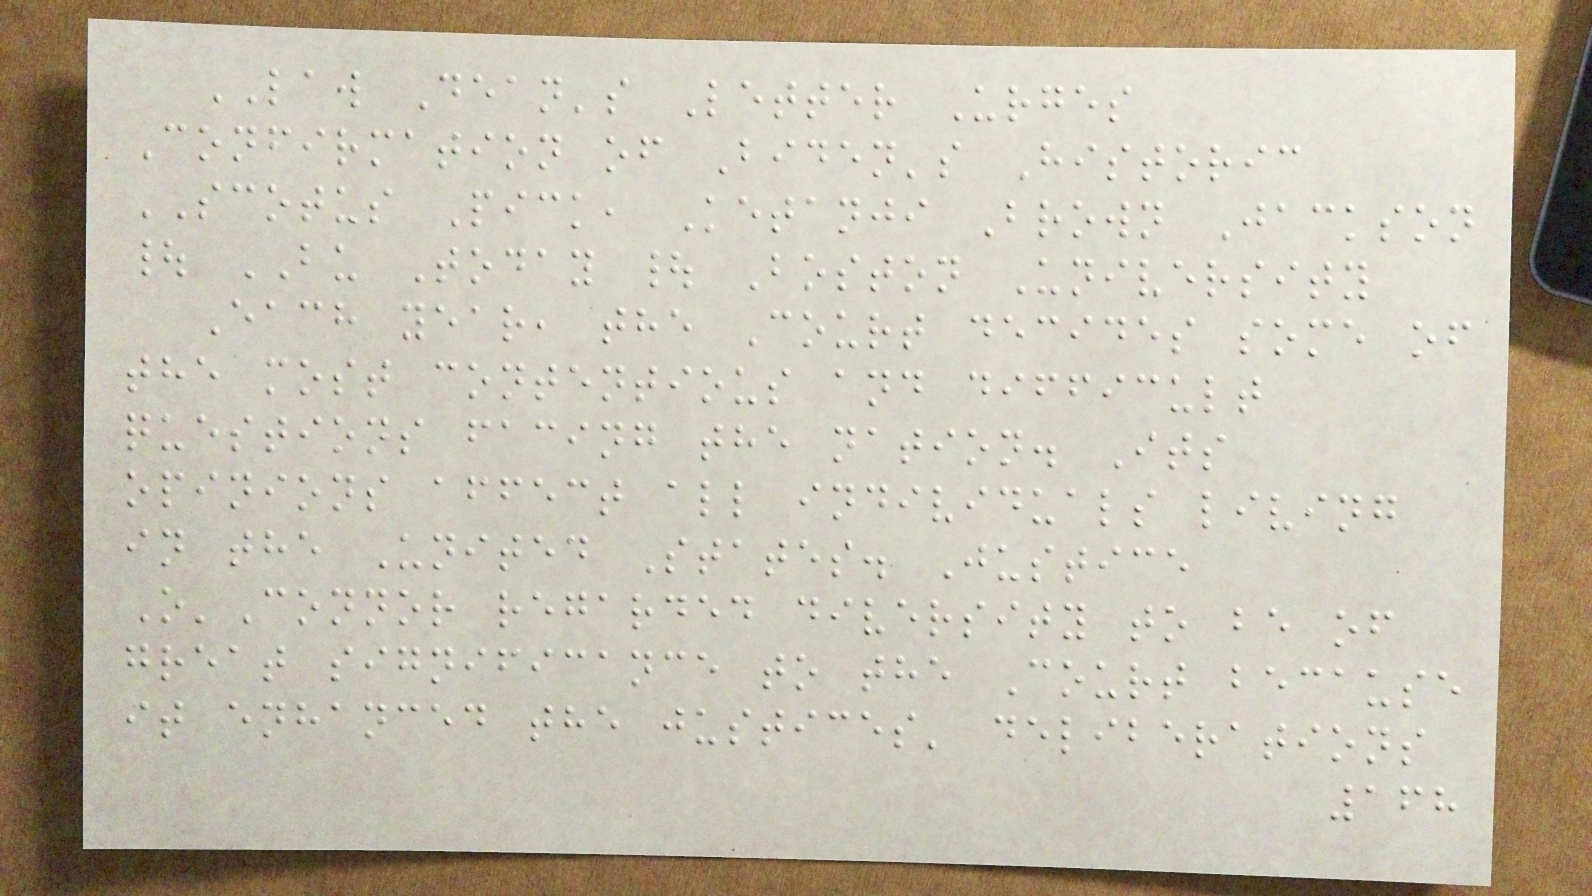LAW Dean's Letter Urges
Confirmation of Biden's Historic
SCOTUS Pick, Ketanji Brown Jackson
| BU Today | Boston University
Each year, the Court decides some of
the most contentious and difficult
questions facing the nation. Its
opinions affect all individuals living
in the United States. Justice
O'Connor regarded diversity to be of
great significance to the Court because
it enhanced the justices' deliberations
168
